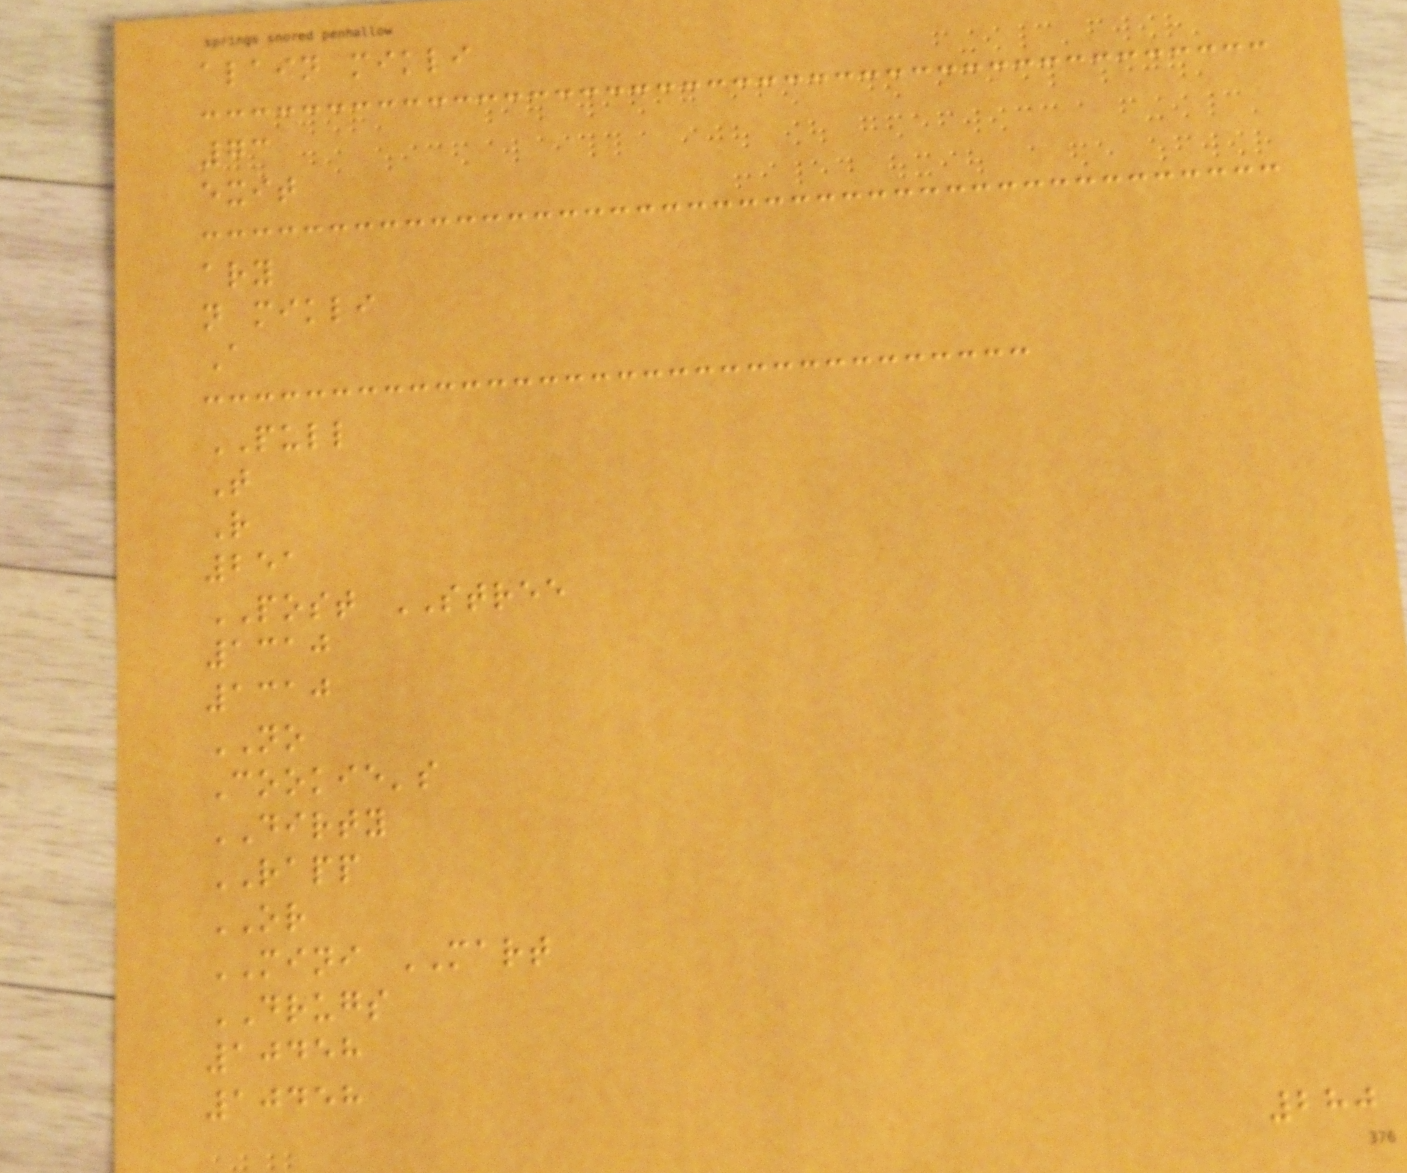alain mikli
73
exit
ary
n mikli
A
PULL
T
R
251
POST STREE
1310
1310
NO
Cookie's
DIRTY
RAPP
OR
MINI MART
DRUGS
10458
10458
280
